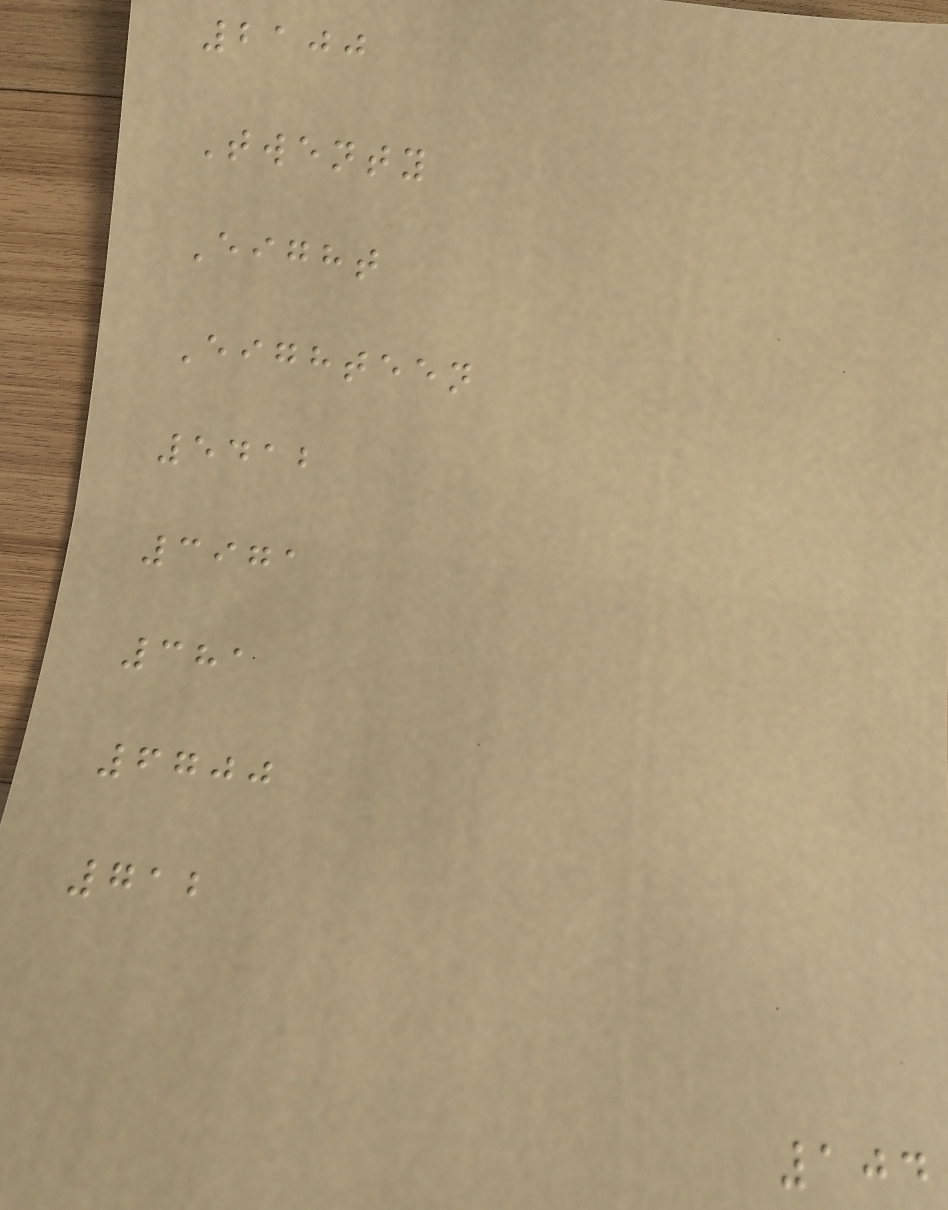2100
Twenty
Eight
Eighteen
5412
3971
381
6700
712
104
